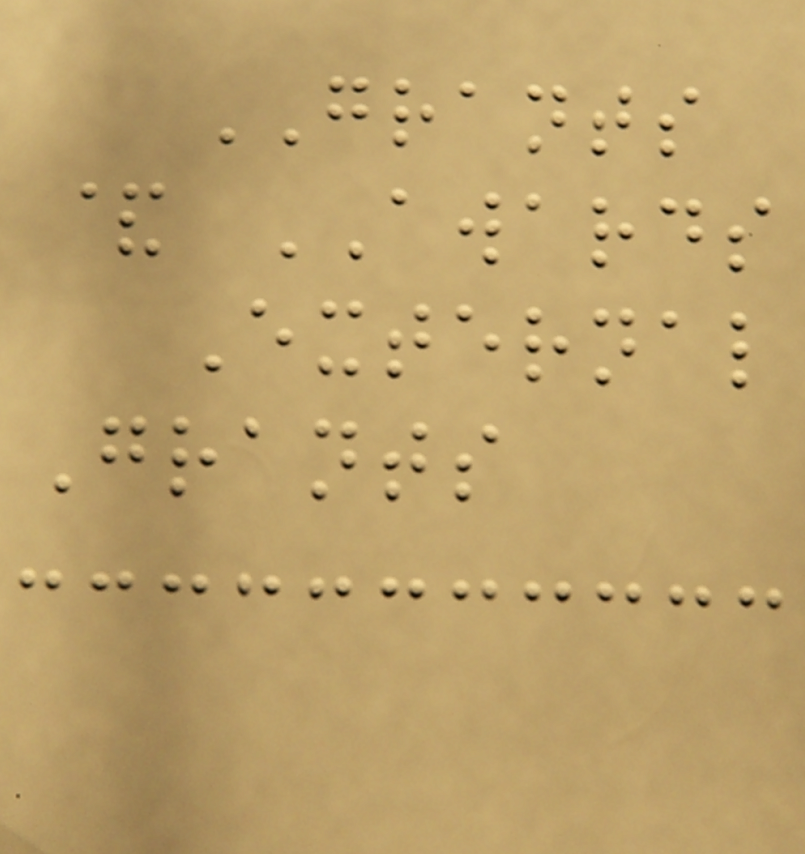GRANTS
& AWARDS
External
Grants
